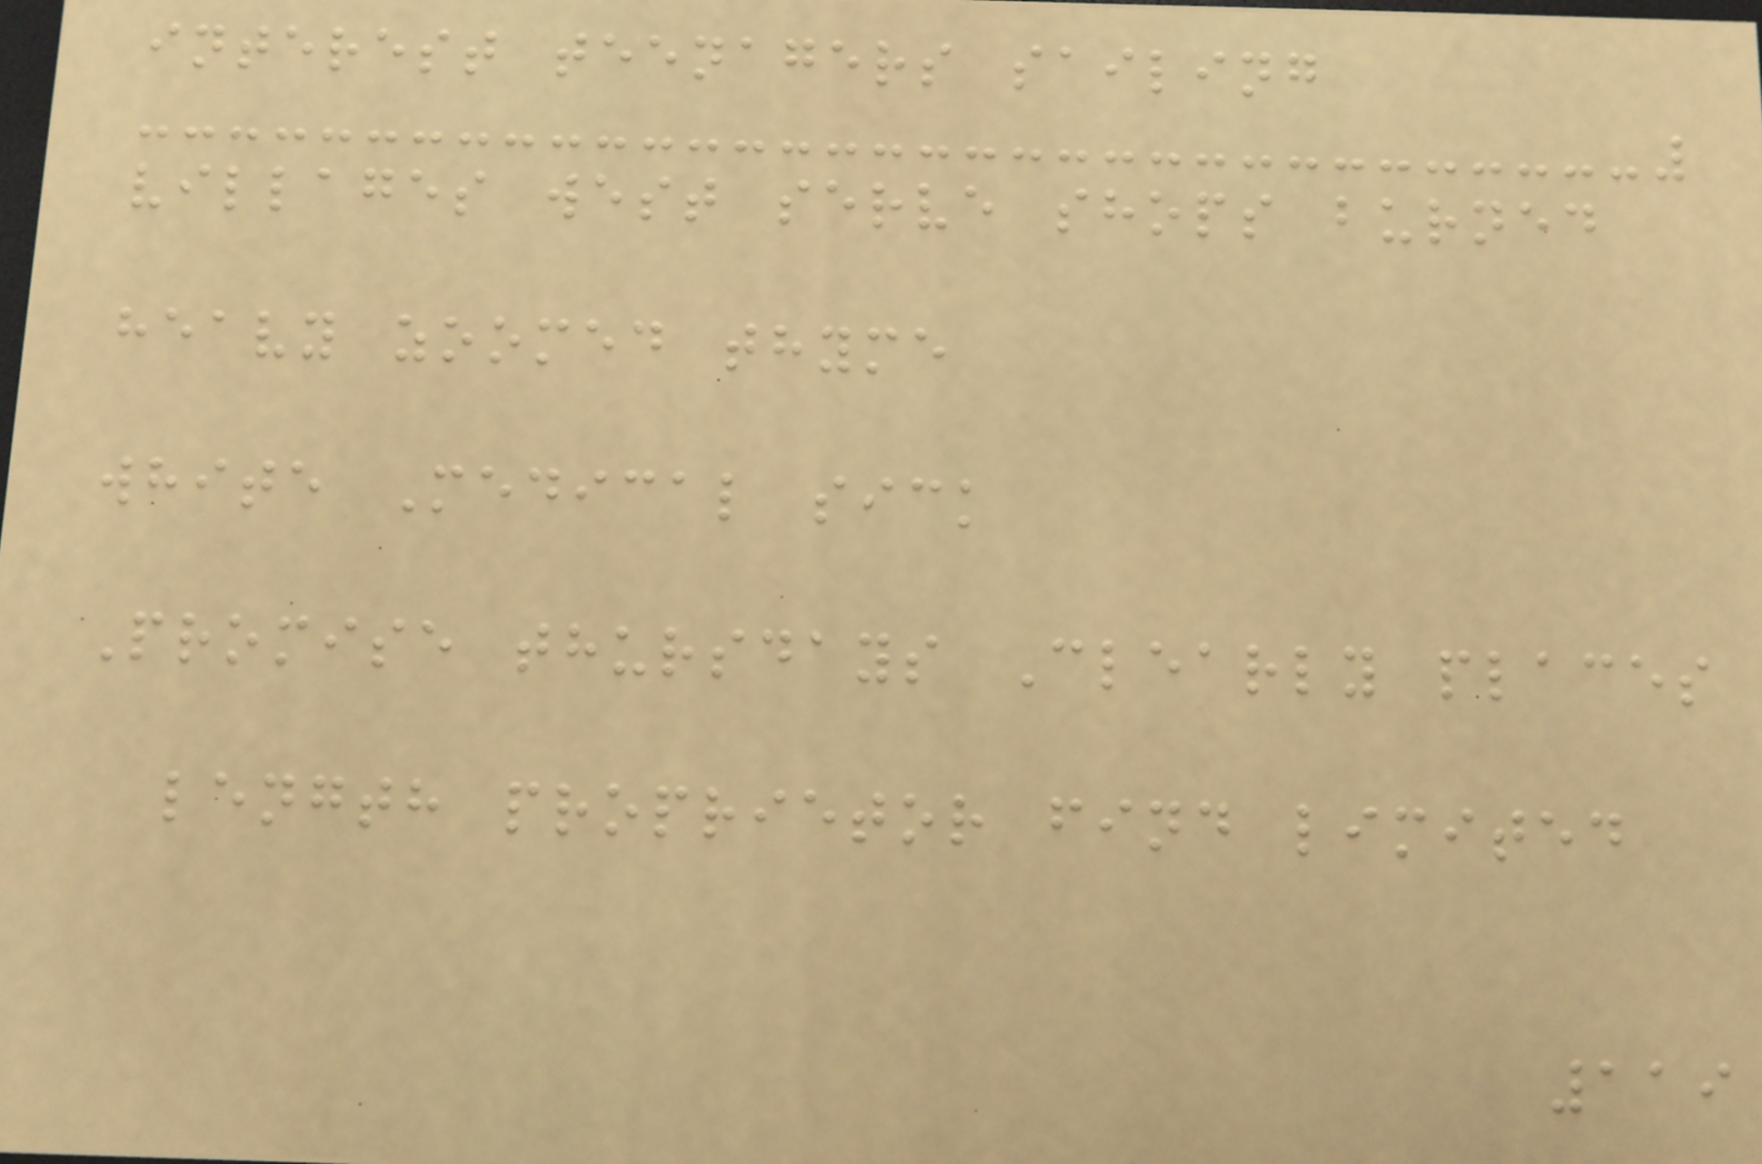interest teenagers sailing
villages west serve shops burned
heavy zoomed thyme
white Medical sick
Promise thursdays Clearly places
length proprietor find limited
119
